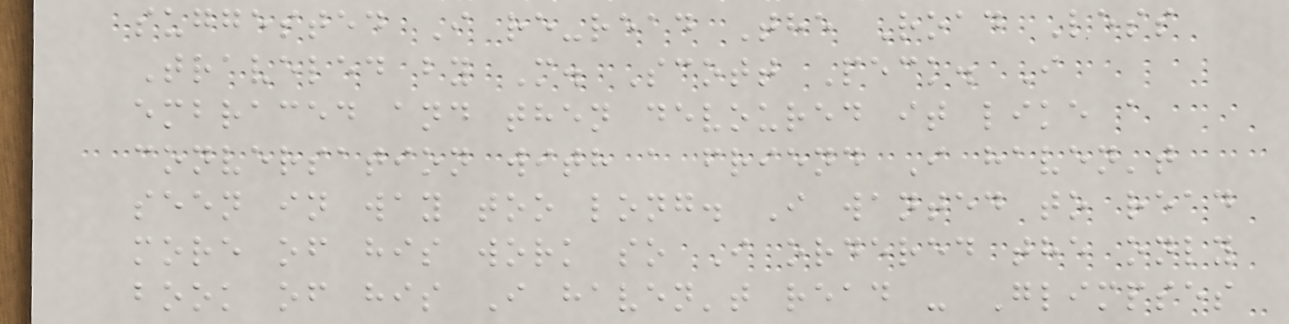suggested I re-read The Road Less
Traveled by M. Scott Peck. I
embraced and then devoured it like a
conversation with a friend I haven't
seen in way too long. I wanted to read
more of his work so I ordered the only
book of his I haven't read - Glimpses
